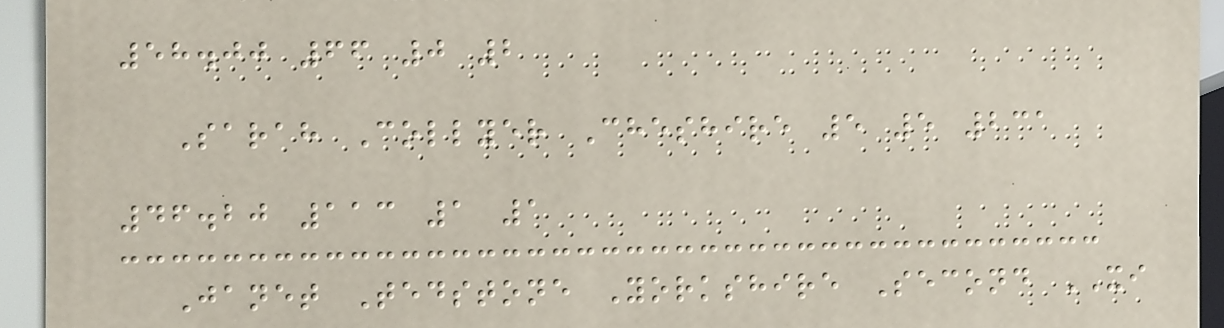58.00 66 0 2
Sarah Collyer Cheshire 5 5 231
46.20 113 1 1
Janet Tedstone Yorkshire Second XI
